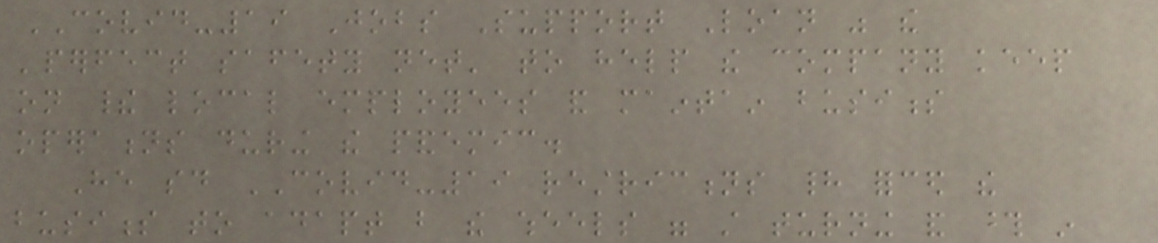COVID-19 Jobs Support Loan was the
'perfect safety net' to help the company keep
on their local employees and maintain business
operations during the pandemic.
He said COVID-19 restrictions had forced the
business to adapt but the wheels were still turning and those in
